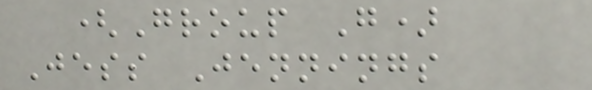(Group G)
Jess Jennings
